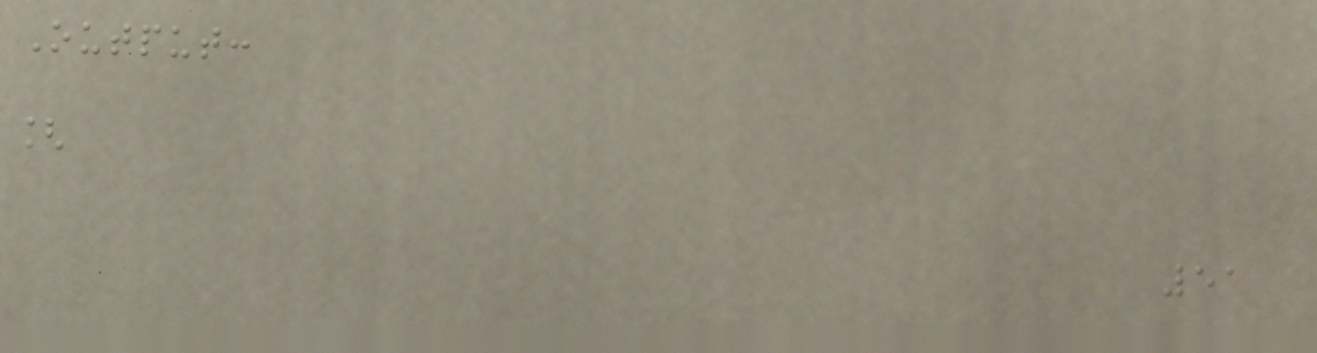Output:
[
51
